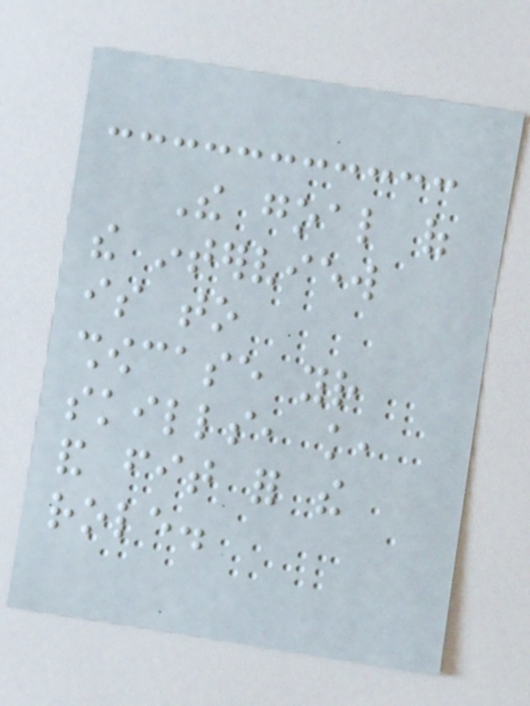The goal of
the interview
is to
showcase your
skills, knowledge,
and fit for the
role.
